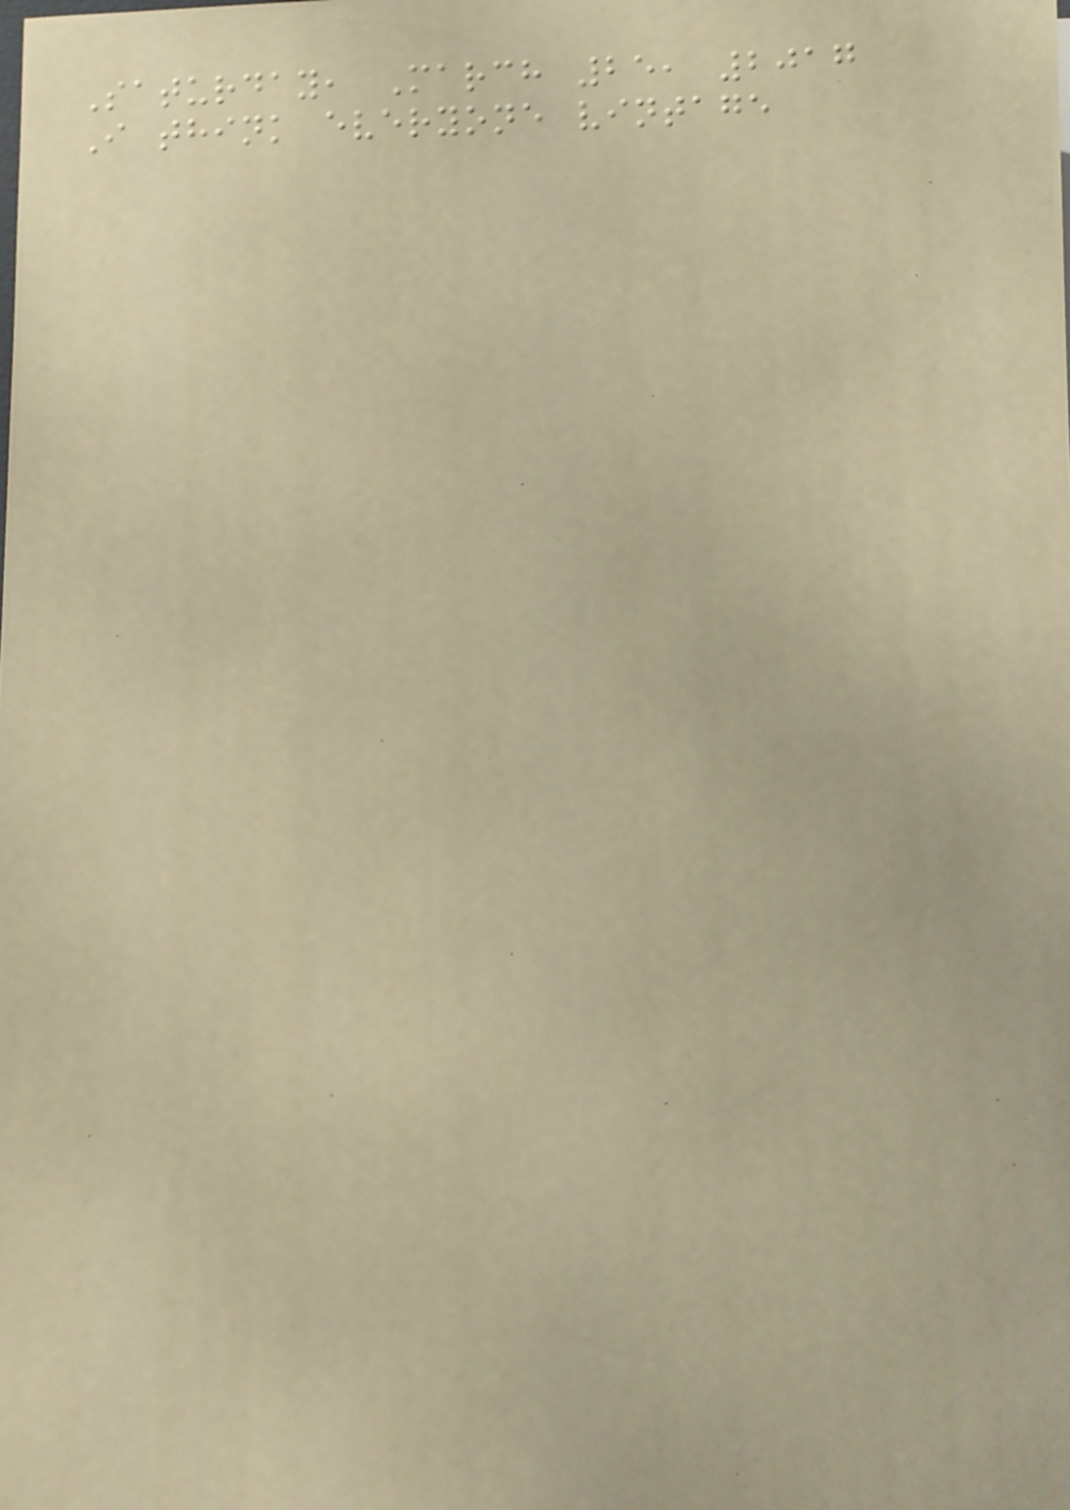Saturday, March 25, 2017
I think everyone vintage
